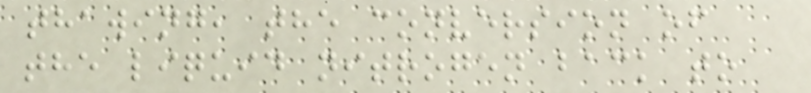thawing, the conversion of
the liquid nitrogen back to
